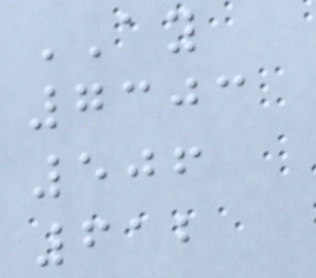AY
7303
506
612
